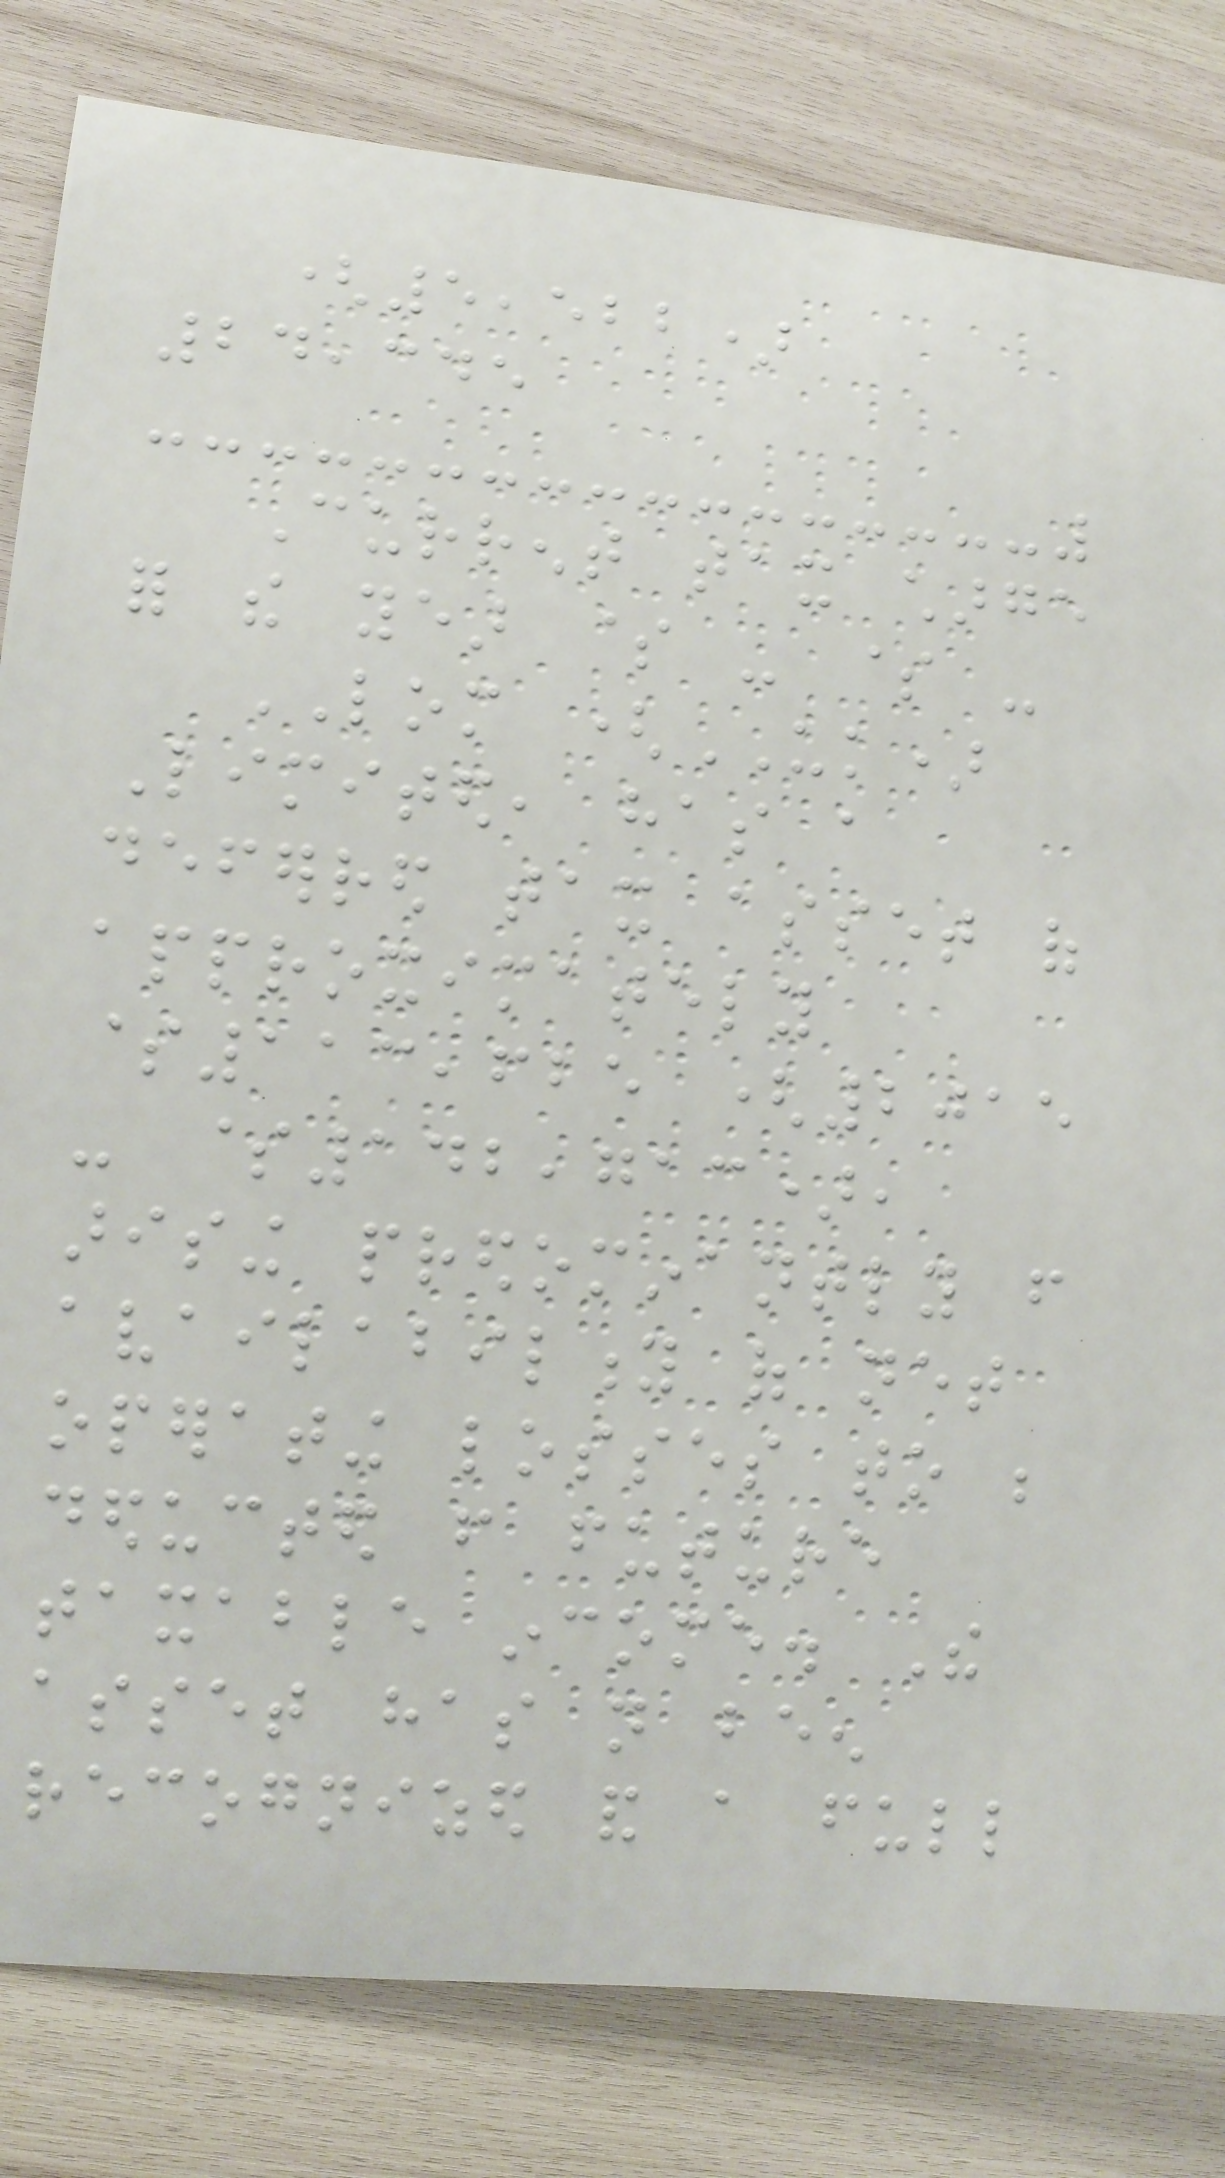(5,522)
24,345
Current tax charge
for the year $ - $ -
LOM (UK)
Limited, has a
deferred tax asset of
approximately
$113,625 (2015
- $142,713),
arising predominantly from
availability of net
operating losses to be
deducted from future
taxable income. The
asset has not been
recognized and a full
